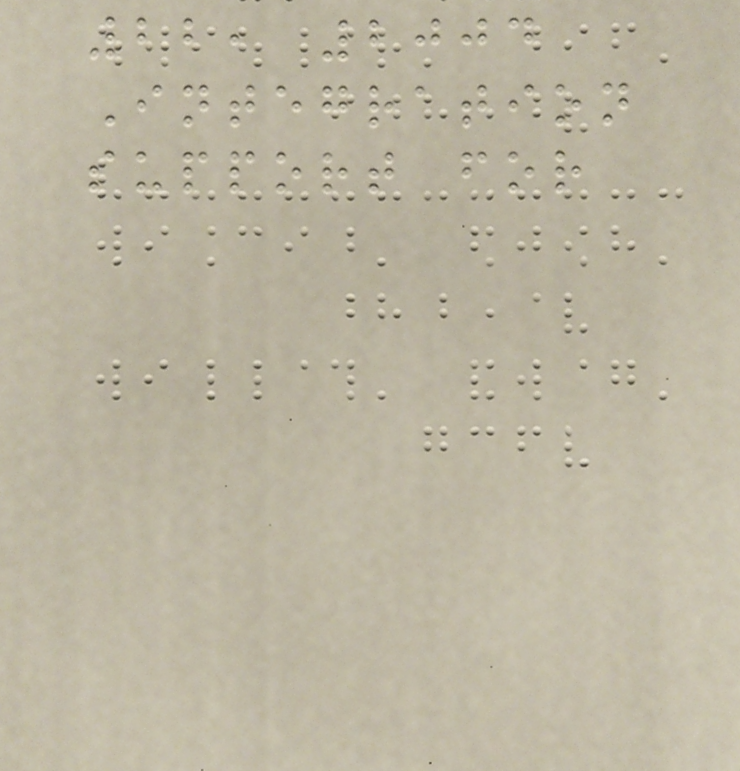22, 2004
Integration
support for
